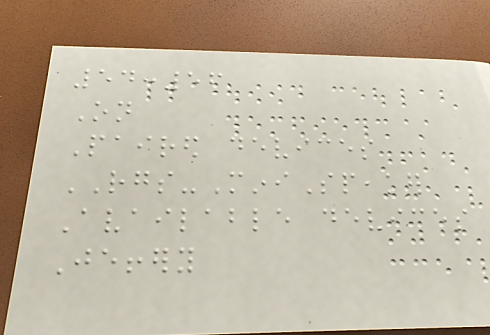54:56
On
Paired devices
RGS-MiniSpeaker
Available devices
Jeffery
